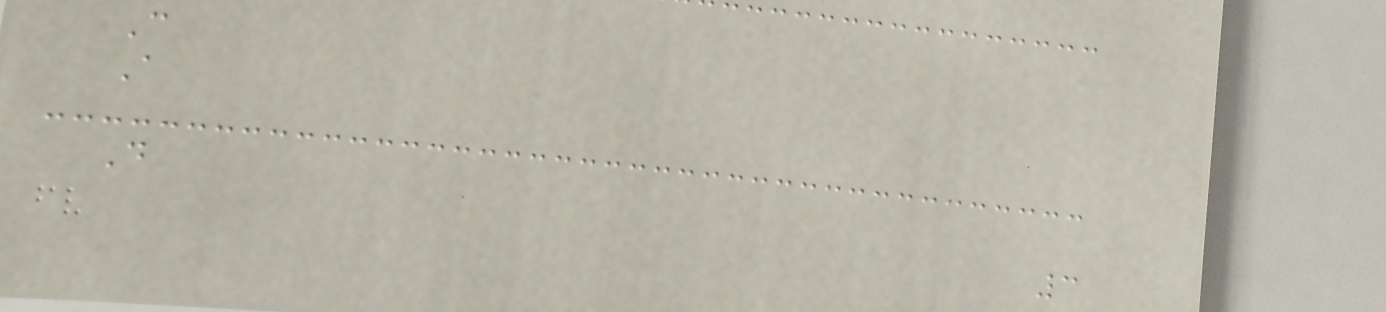C
A
D
3
